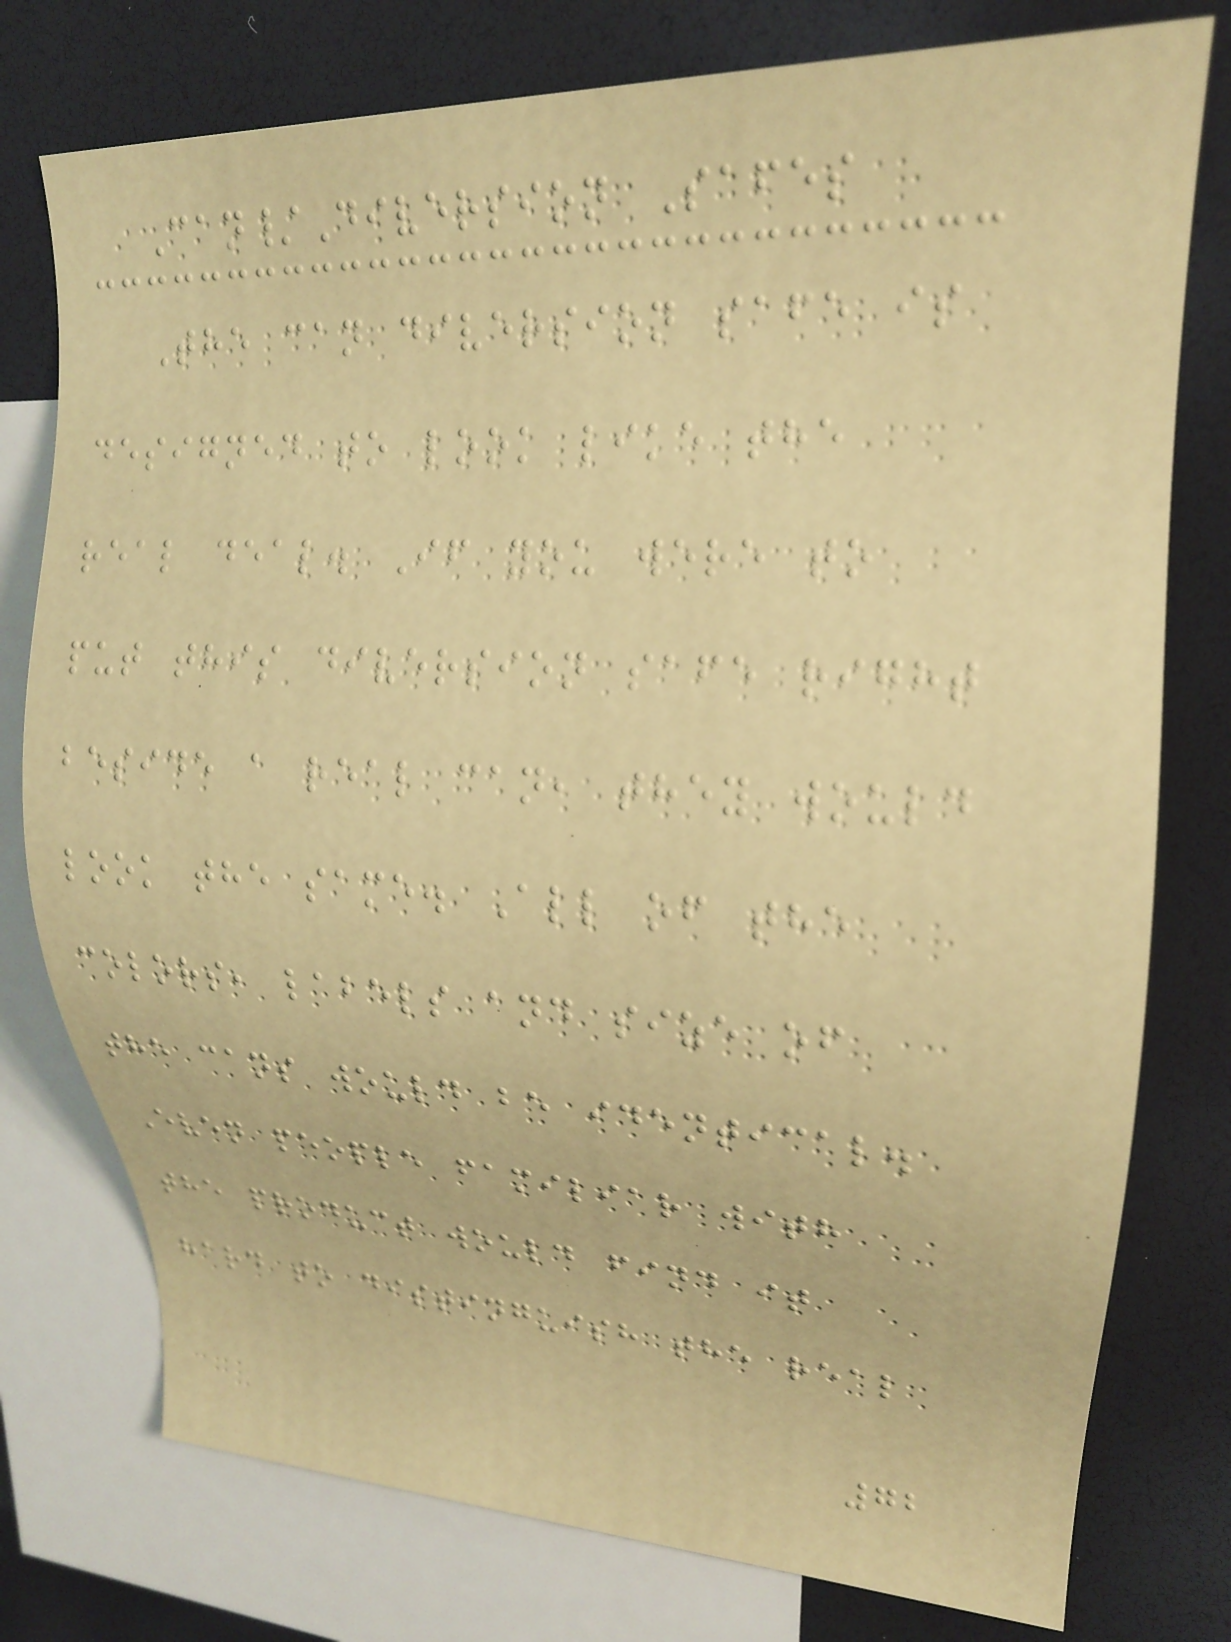Can/Diversion Safes
The can diversion safe is
designed to look like the
real deal. If you were to
put this diversion safe right
beside a real can, they would
look the same. All of the
colors, labels and size of
the cans would be identical.
Even people familiar with
the product would find it
hard to distinguish the real
72
